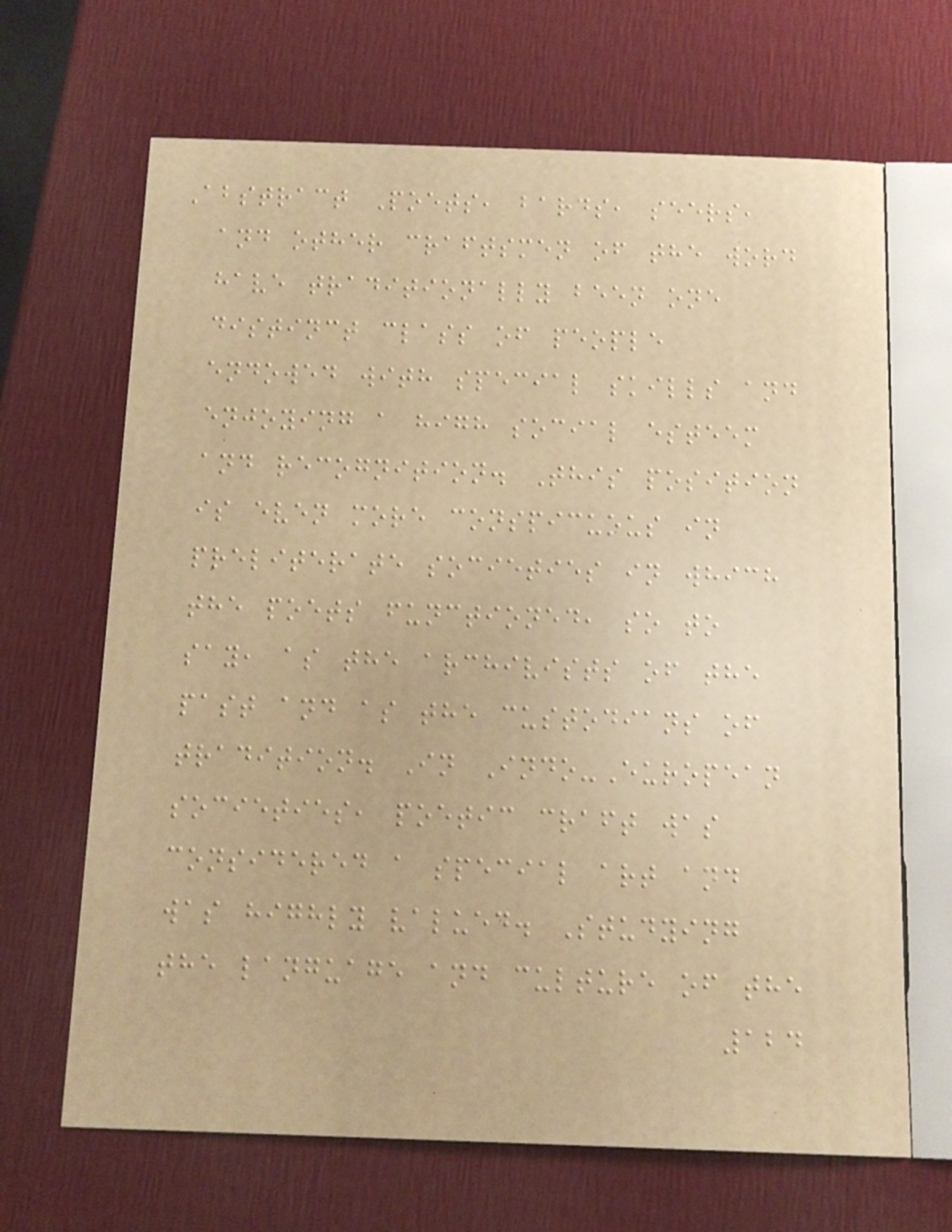Abstract Poets, bards, seers,
and other craftsmen of the word
have traditionally been one
distinct class of people
endowed with special skills and
enjoying a high social esteem
and recognition. This position
is even more conspicuous in
preliterate societies in which
the poets functioned, so to
say, as the archivists of the
past and as the custodians of
tradition. In Indo-European
societies, poetic craft was
considered a special art and
was highly valued. Studying
the language and culture of the
124
